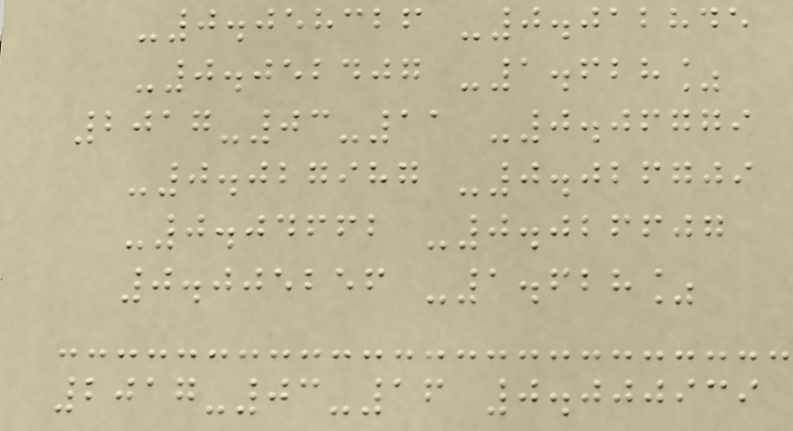-0.058326 -0.012845
-0.052407 -1.628%
2017-03-11 -0.06779
-0.027987 -0.026709
-0.04662 -0.026607
0.005256 -1.628%
2017-03-16 0.000939
